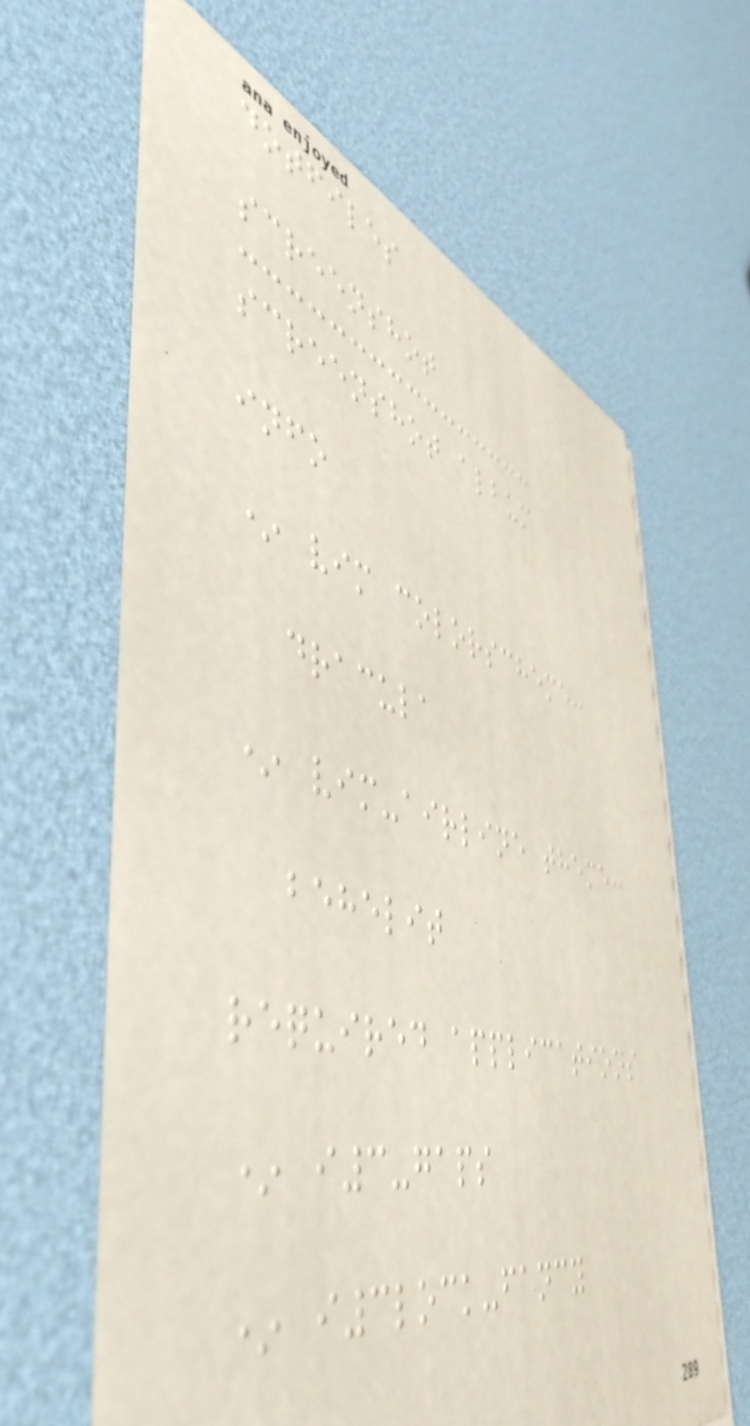dotfiles
screenshot
screenshot album
info
* vim colorscheme:
dracula
* vim-airline theme:
behelit
required applications
* i3-gaps
* i3lock-fancy
